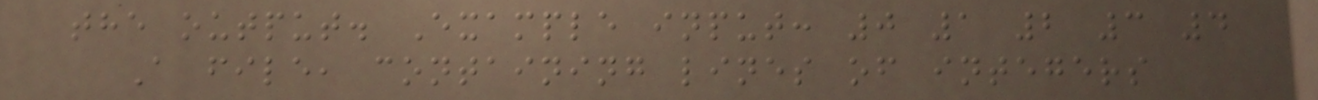the output. Example input: 0 1 2 3 4
A file, containing lines of integers
